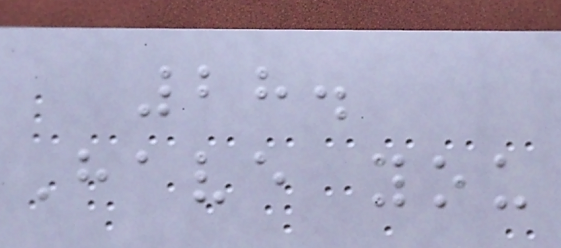28.
Have you
